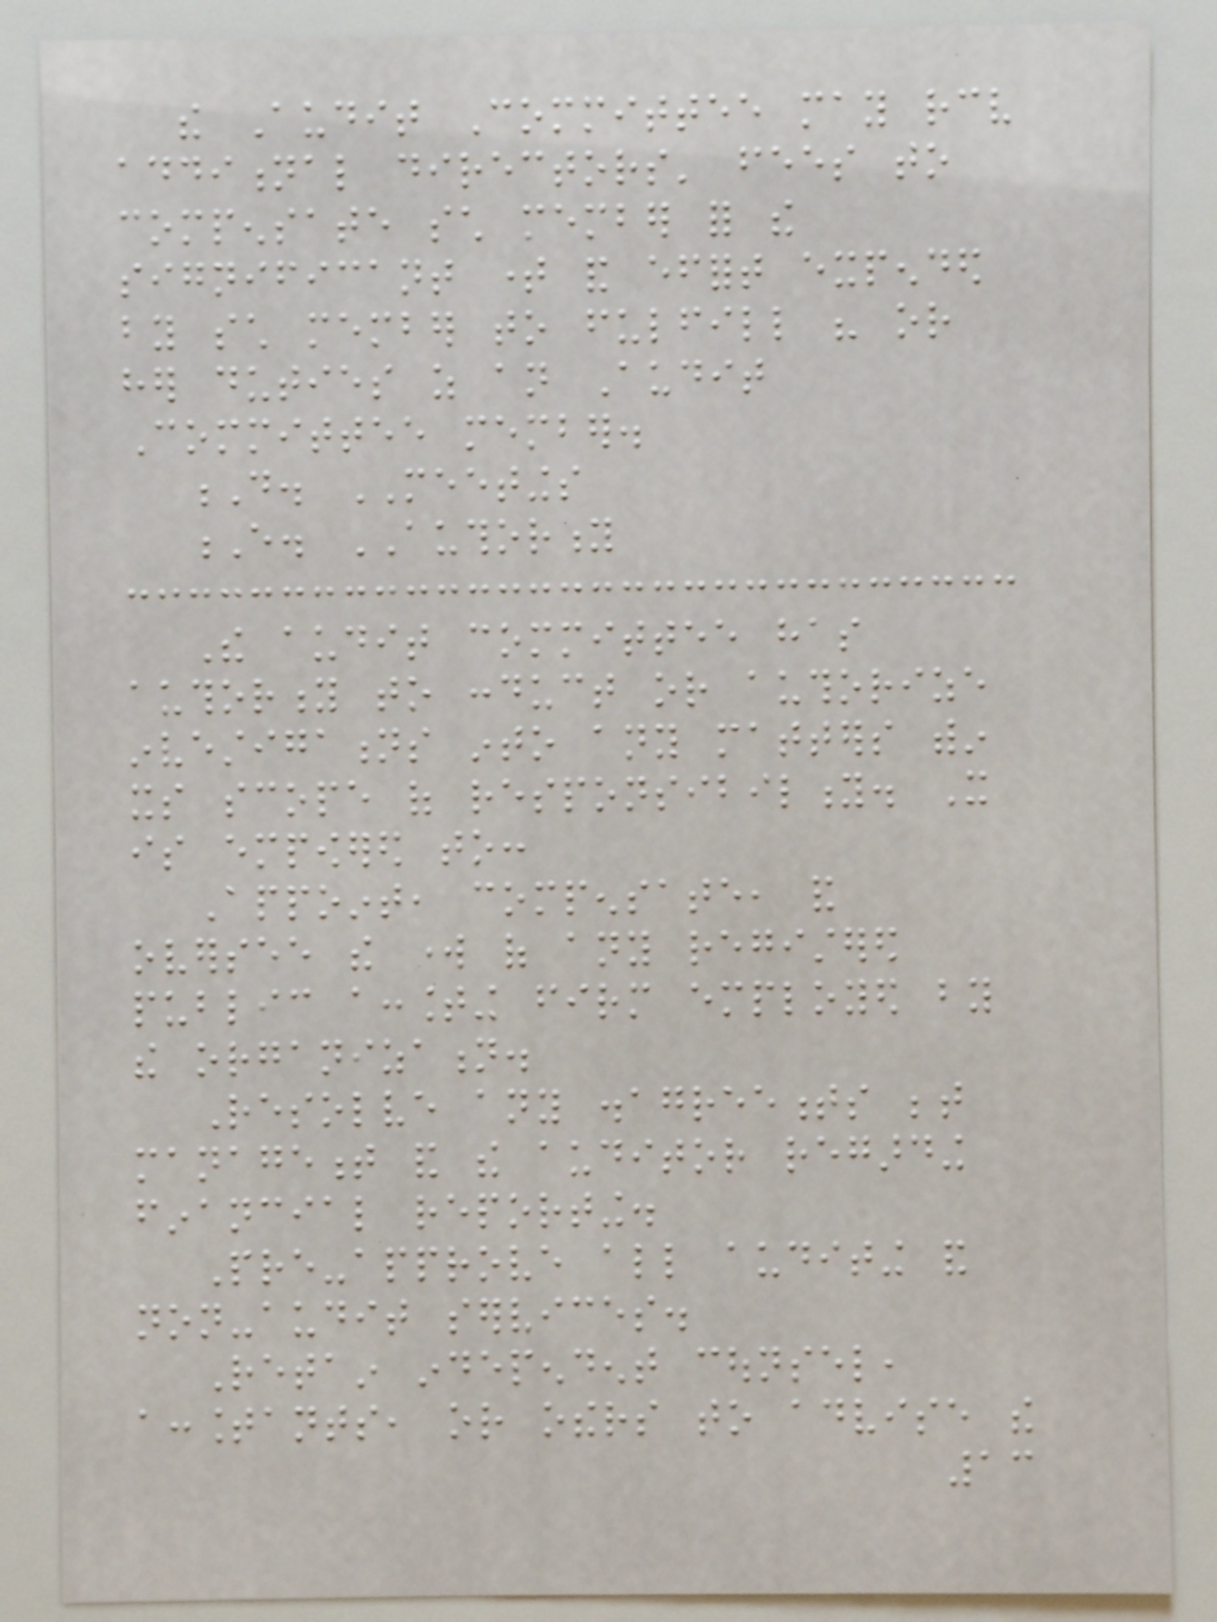the Audit Committee may receive
additional directors' fees to
compensate such member for the
significant time and effort expended
by such member to fulfill his or
her duties as an Audit
Committee member.
D. MEETINGS
E. AUTHORITY
The audit committee has
authority to conduct or authorize
investigations into any matters within
its scope of responsibility. It
is empowered to:
Appoint, compensate, and
oversee the work of any registered
public accounting firm employed by
the organization.
Resolve any disagreements between
management and the auditor regarding
financial reporting.
Pre-approve all auditing and
non-audit services.
Retain independent counsel,
accountants, or others to advise the
13
